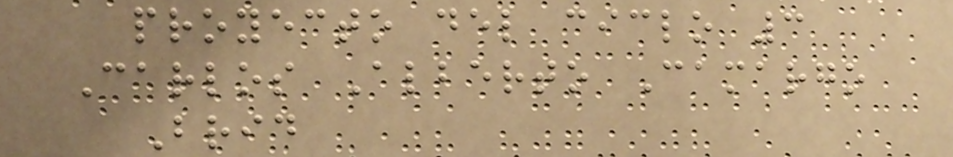proyecto del ciclo 3
Carlos Alberto Camargo
Brid
